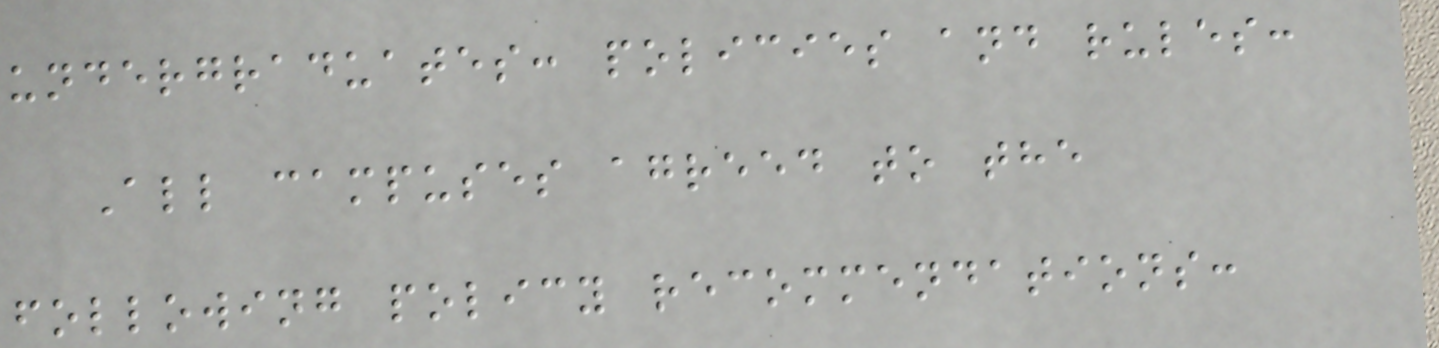undergraduates: policies and rules:
All campuses agreed to the
following policy recommendations:
